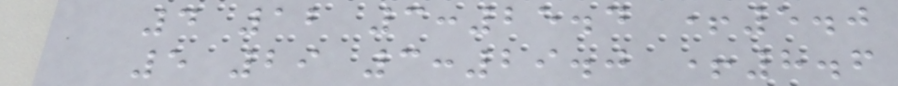4 12 3:25.4 +5.0
5 29 3:29.0 +8.6
